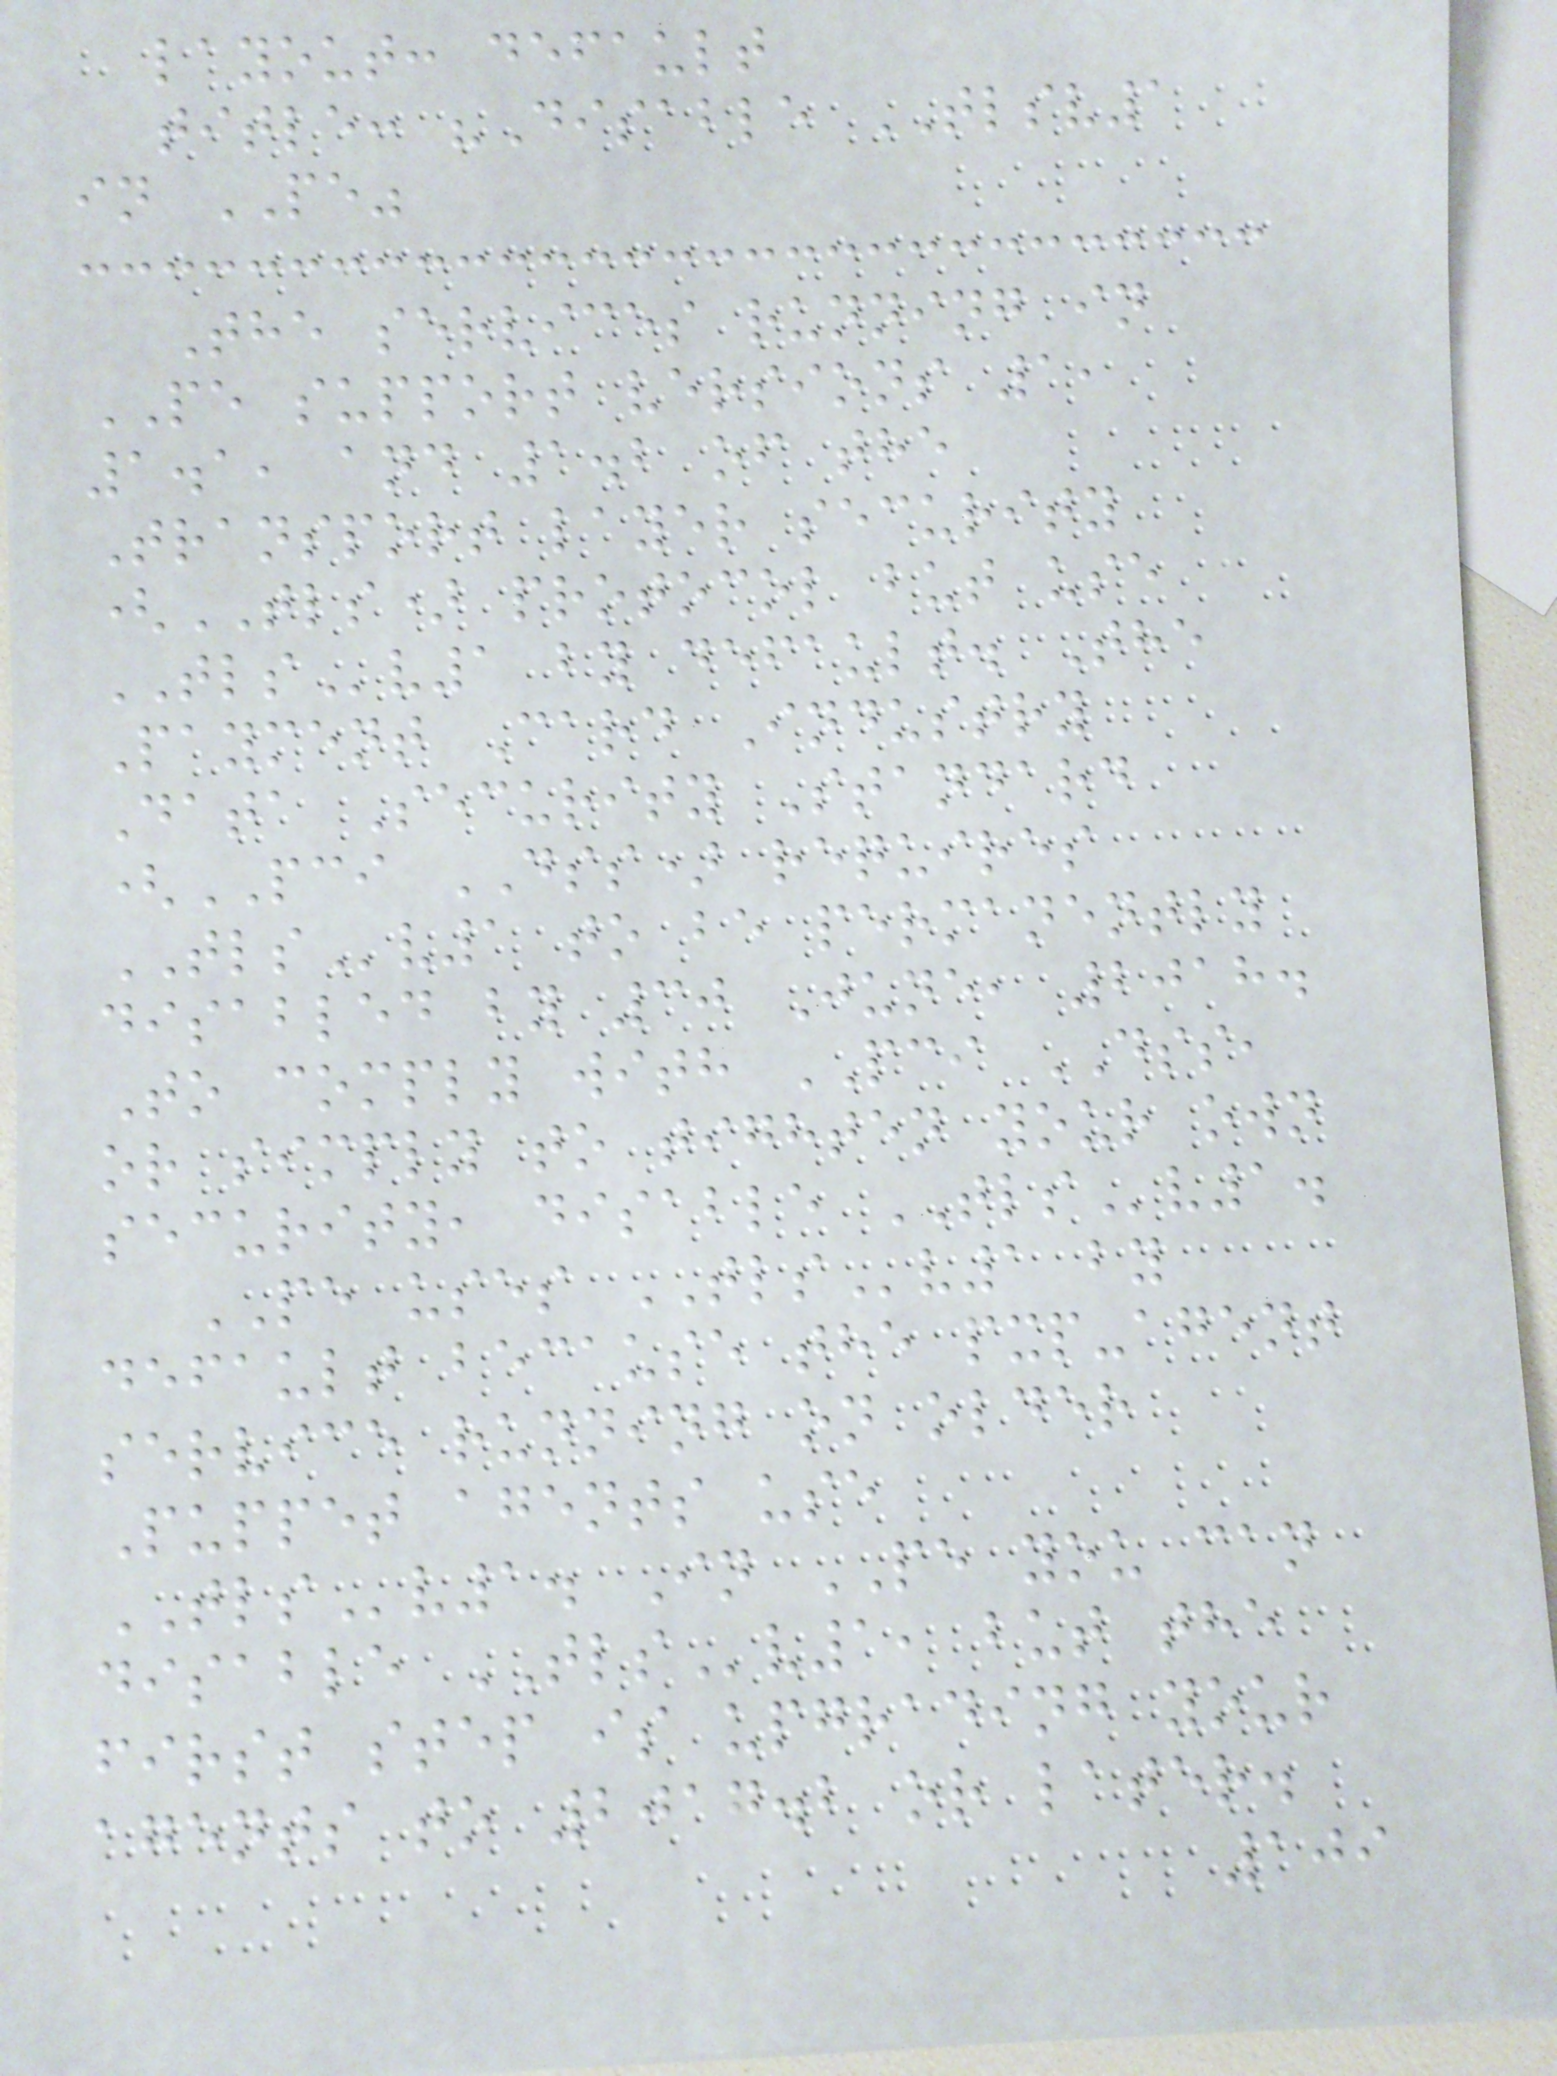layout: default
title: "Disable TLSV1
in PE"
The services running in
PE support versions 1,
1.1, and 1.2 of the
Transport layer security
(TLS) protocol but use
TLSv1 by default. The
Payment Card Industry
Data Security Standard
(PCI DSS) requires
TLSv1 to be permanently
disabled by 30 June, 2018.
To comply with PCI DSS,
or simply to tighten your own
security, disable TLSv1.
PE uses TLSv1 by
default because the pxp-agent
service running on older
Puppet agents use
TLSv1. In PE you can
disable TLSv1, but the
first step is upgrading your
agents to 2017.2 or later.
109
